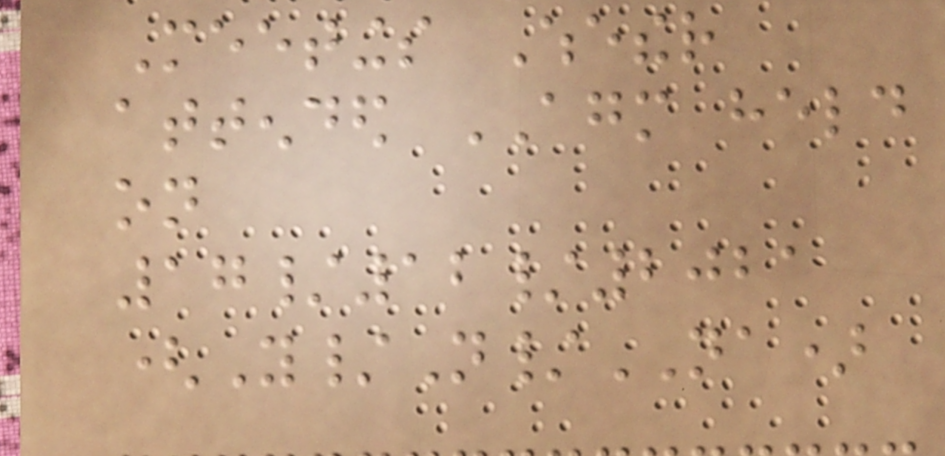Meetings Whether
attended AGM held
on
17/12/2021
(Y/N/NA)
